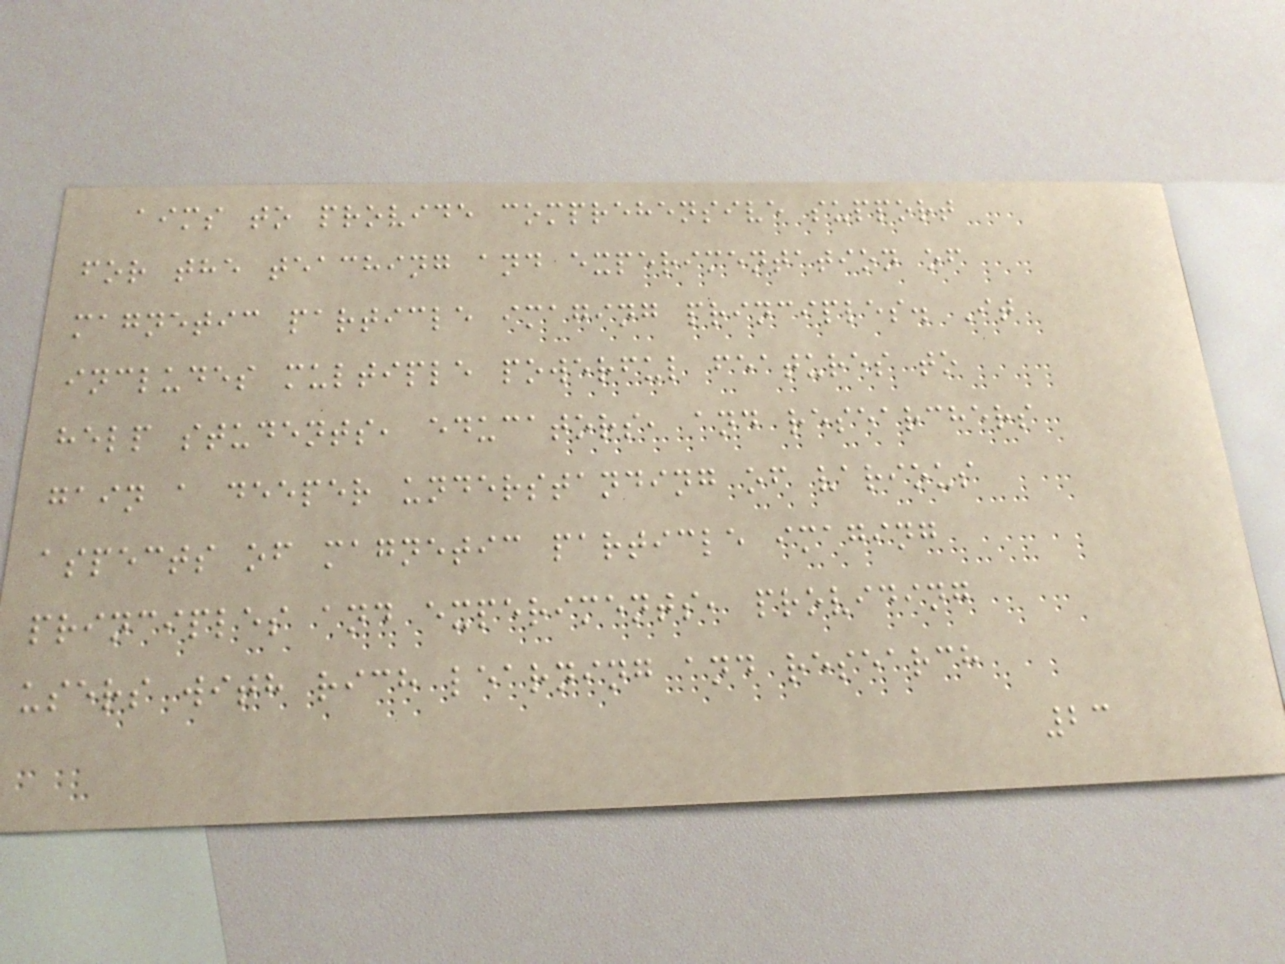aims to provide comprehensive support
for the teaching and experimentation of
magnetic particle imaging principles. It
includes multiple powerful features to
help students, educators, and researchers
gain a deeper understanding of various
aspects of magnetic particle imaging
principles and experiments, providing
users with rich learning and research
23
